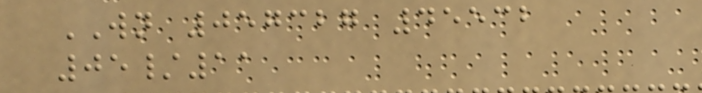WN 057327 45532
05/11
